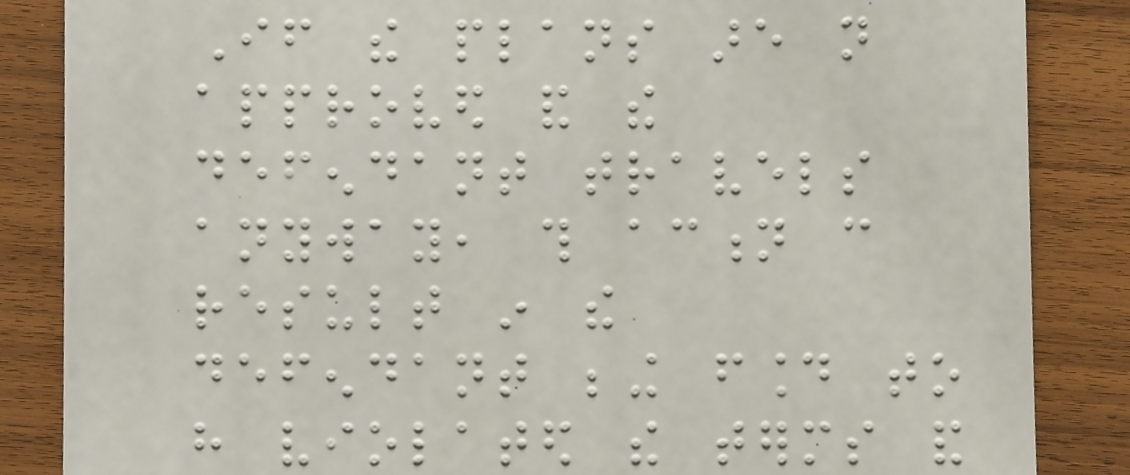If the plans are not
approved and the
defendant travels
anyway, this action can
result in the
defendant being found to
have violated the terms and
